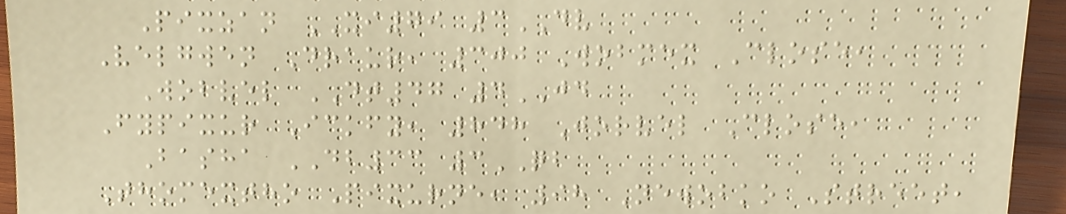Pixzan XI79 3DV
Velgwen Draur, 300 Wobmex Close,
Wobvel DT47 4JD
Fypixur Ickfy, 848 Jorvel Close,
Basha DB33 3QB
Thomextho Pixurne, 98 Newobko Street,
